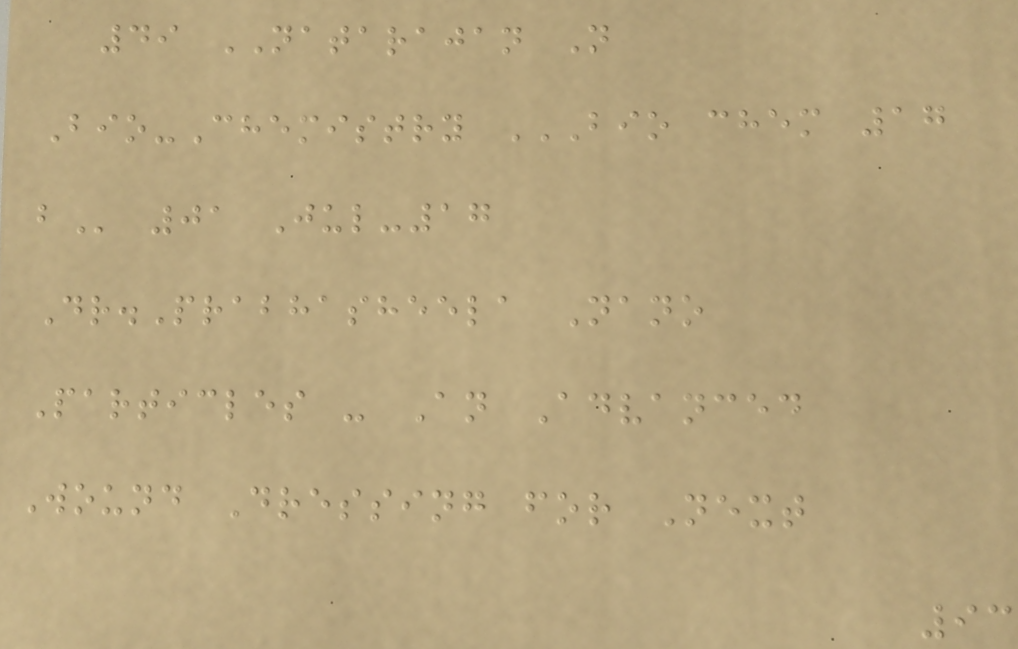49 NATARAJAN N
Bio-Chemistry BIO CHEM 17
B 01 Jul-17
Dr.Prabhasheela Nano
Particles - An Advanced
Wound Dressing for Next
93
